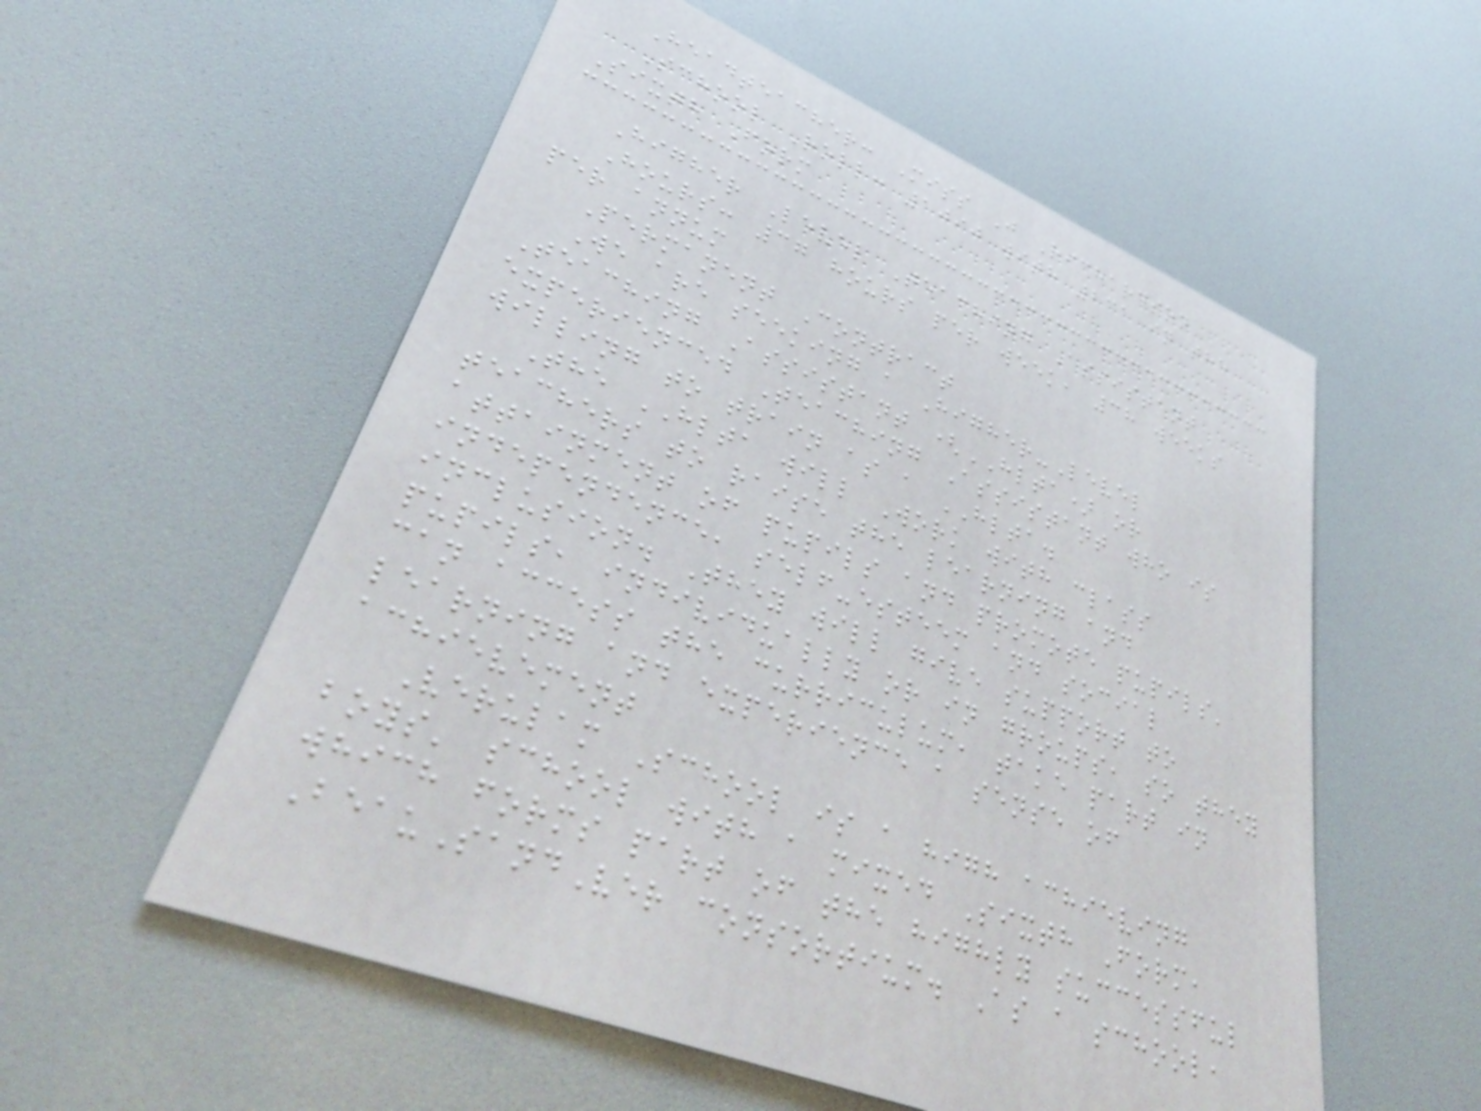Headteacher: Miss J Richardson
School Roll: 1090 with 231 in the
Sixth Form
Higher Level Teaching Assistant
Hours: 37 hours per week, 38 weeks
per annum
Permanent Contract
We are seeking a Higher-Level
Teaching Assistant (HLTA) or
experienced Teaching Assistant who is
willing to train as a HLTA.
The HLTA will Work with class
teachers to raise the learning and
attainment of pupils and promote pupils'
independence, self-esteem and social
inclusion. They will give support to
pupils, individually or in groups, so they
can access the curriculum, take part in
learning and experience a sense of
achievement
Verulam School is a high achieving
boys' school with a mixed Sixth Form,
which forms part of the highly successful
BeauSandVer consortium. As a school,
